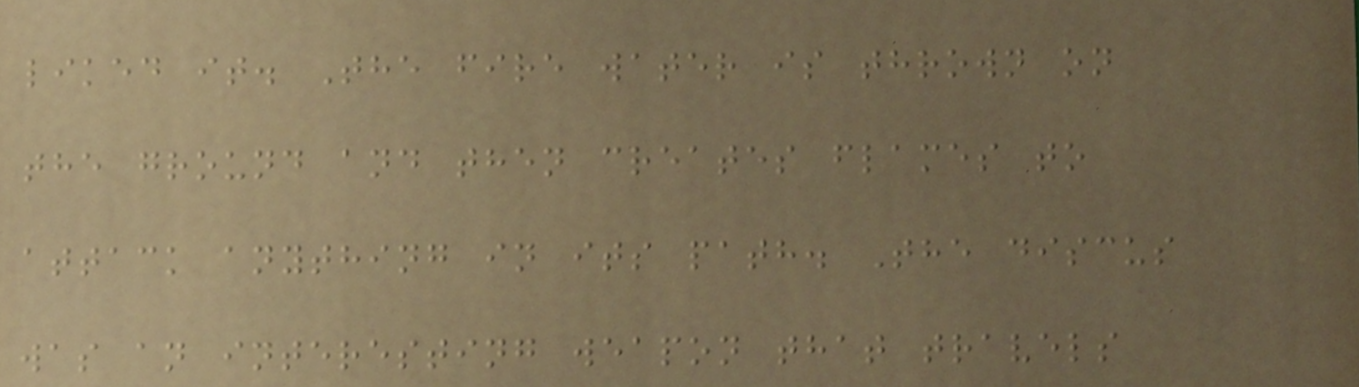liked it. The fire water is thrown on
the ground and then creates flames to
attack anything in its path. The discus
was an interesting weapon that travels
